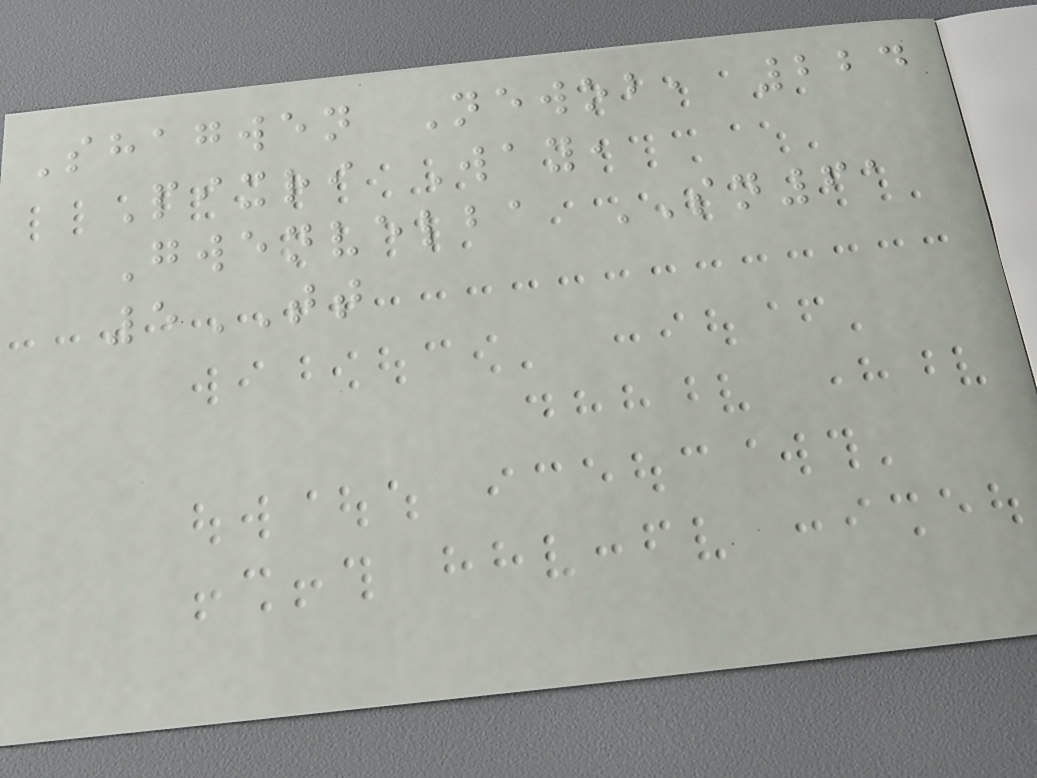Shagwen Newob, 224
Pixri Way,
Gwenvelba SN61
5TT
